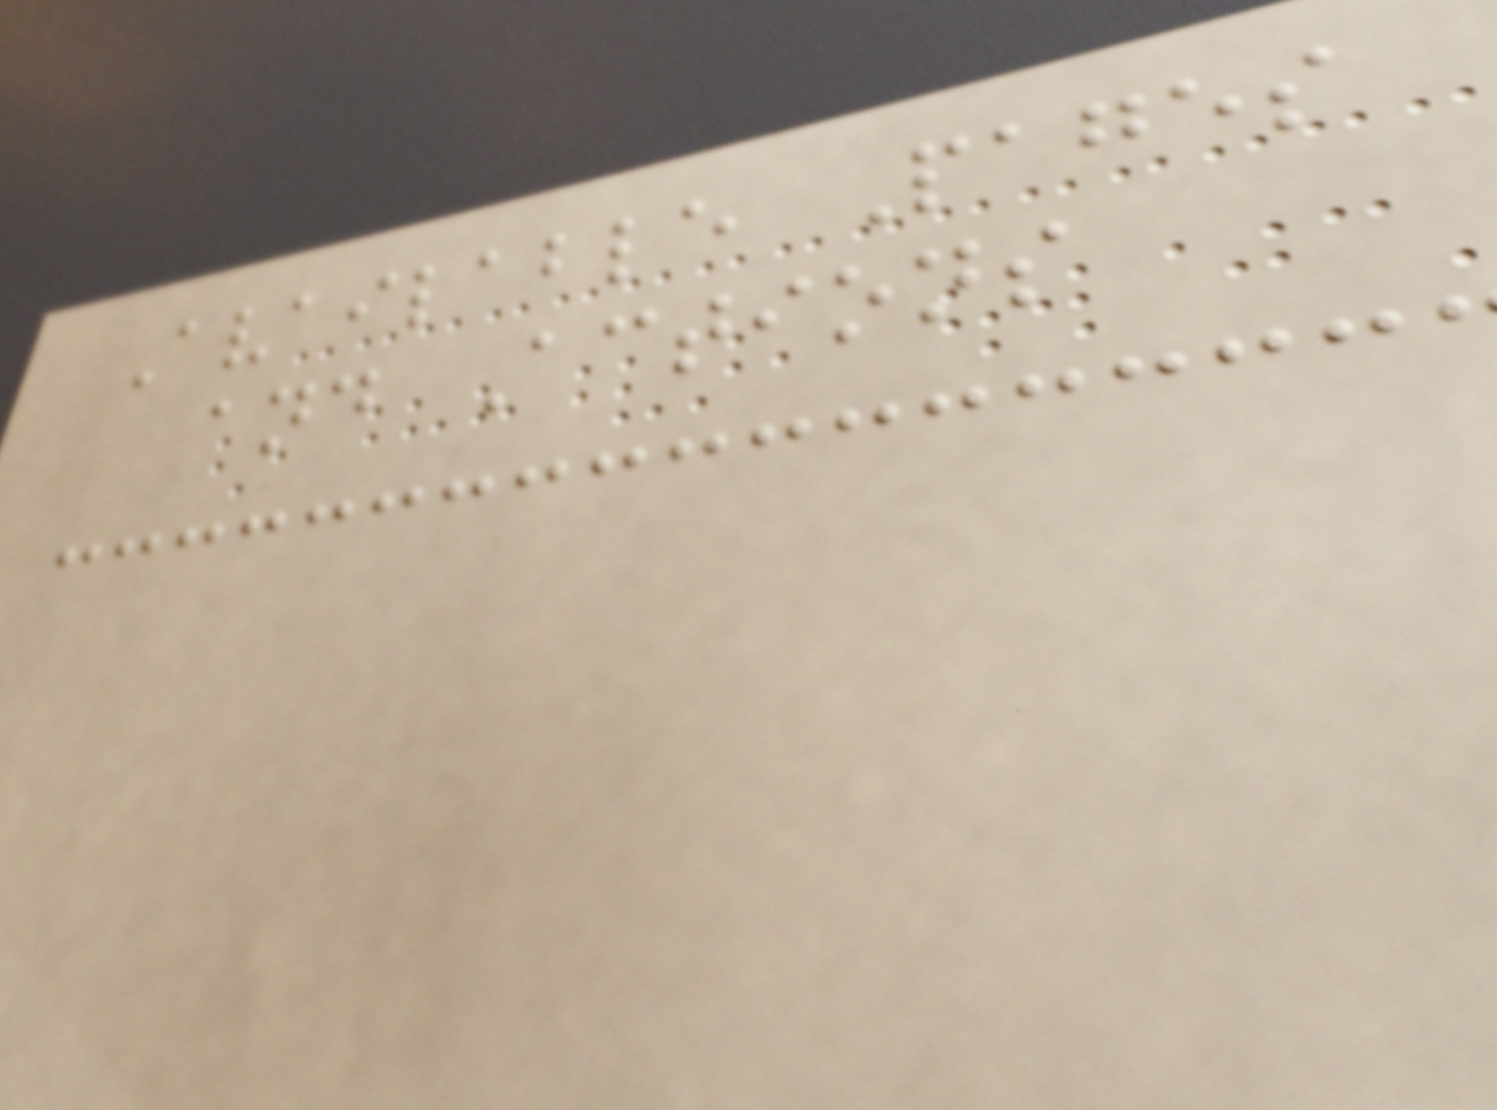Available Pages
and Actions
